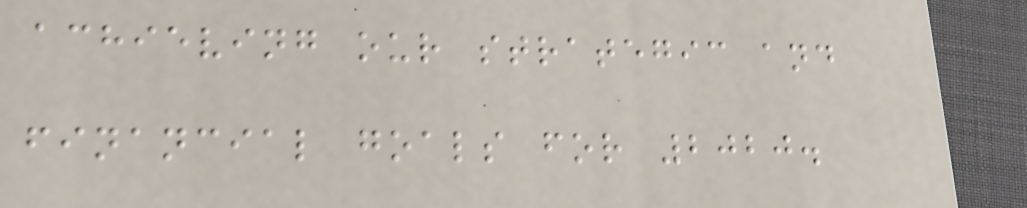achieving our strategic and
financial goals for 2020.
